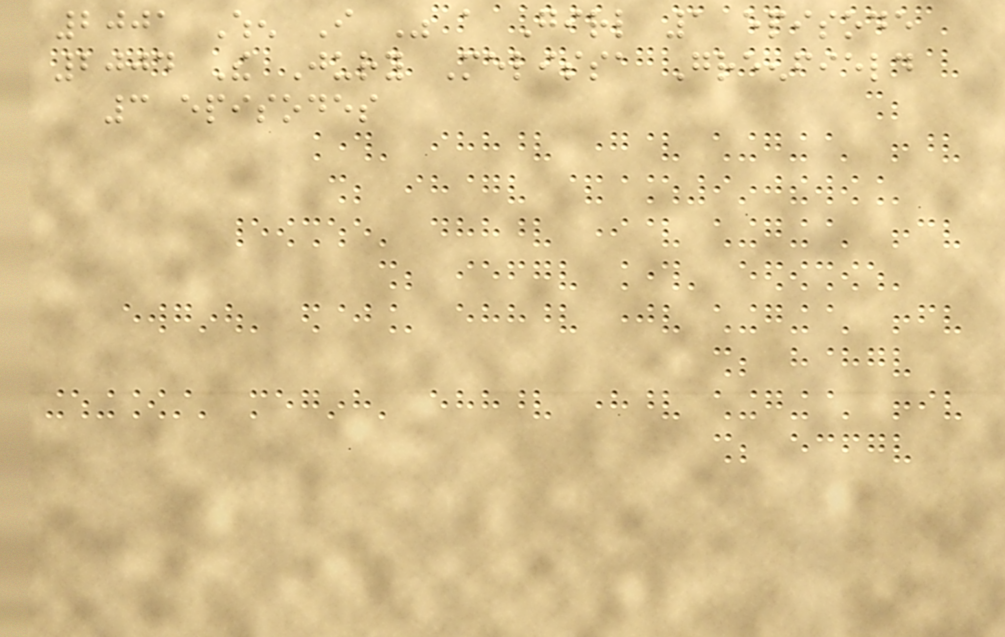2001 When I Was a Girl 1 episode
2004 The Jury Melissa Greenfield
3 episodes
